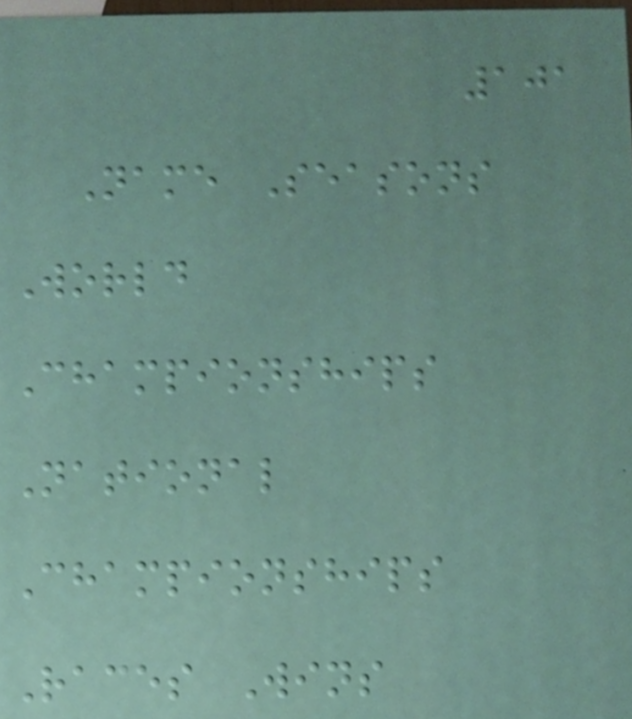101
Name Seasons
World
Championships
National
Championships
Races Wins
